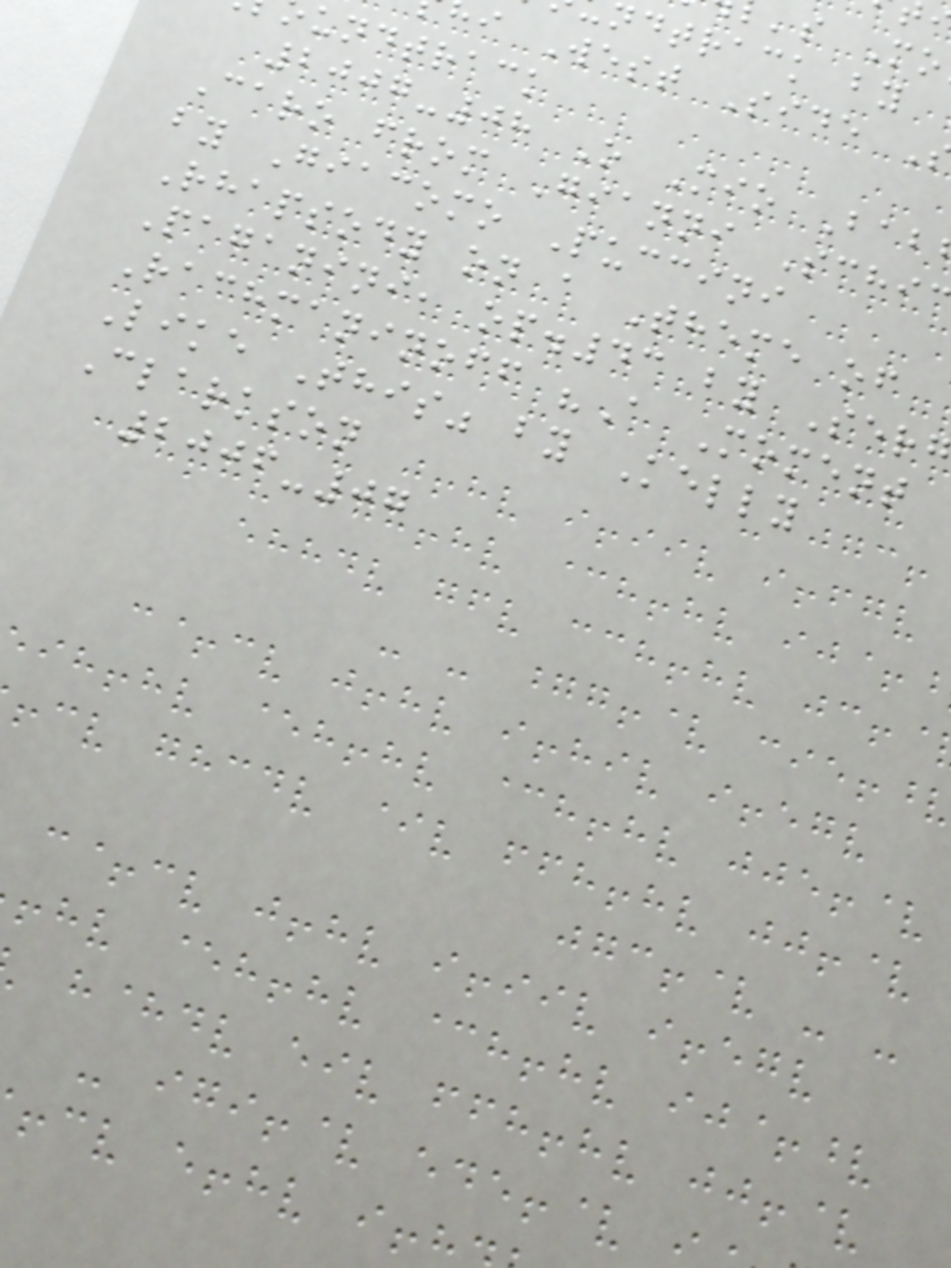ndtrack by
i West Side
undtrack
2007-08 O Mio Bab
Caro from Gianni Schi
by Giacomo Puccini
Rhapsody on a Theme of
Paganini, op.43 by Ser
Rachmaninoff "A Moment
Like This" by Kelly
Clarkson
2006-07
